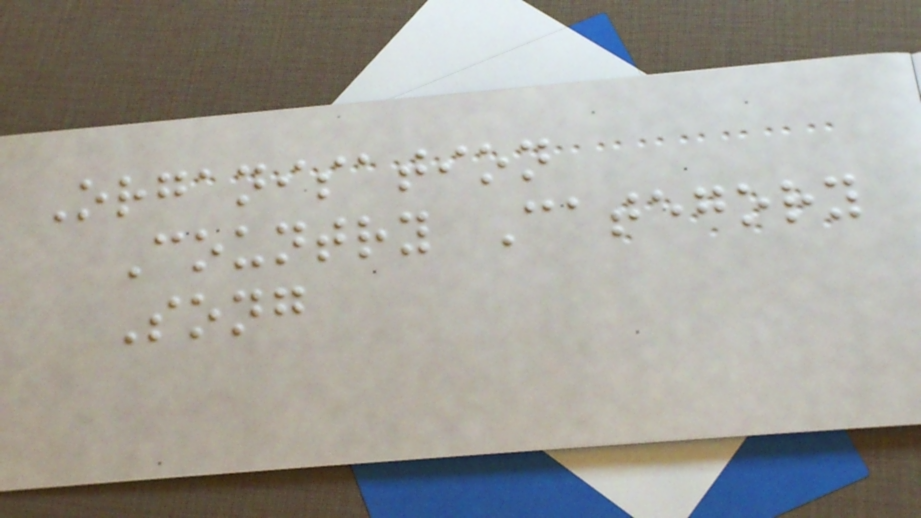Organisation
Country Category
Song
